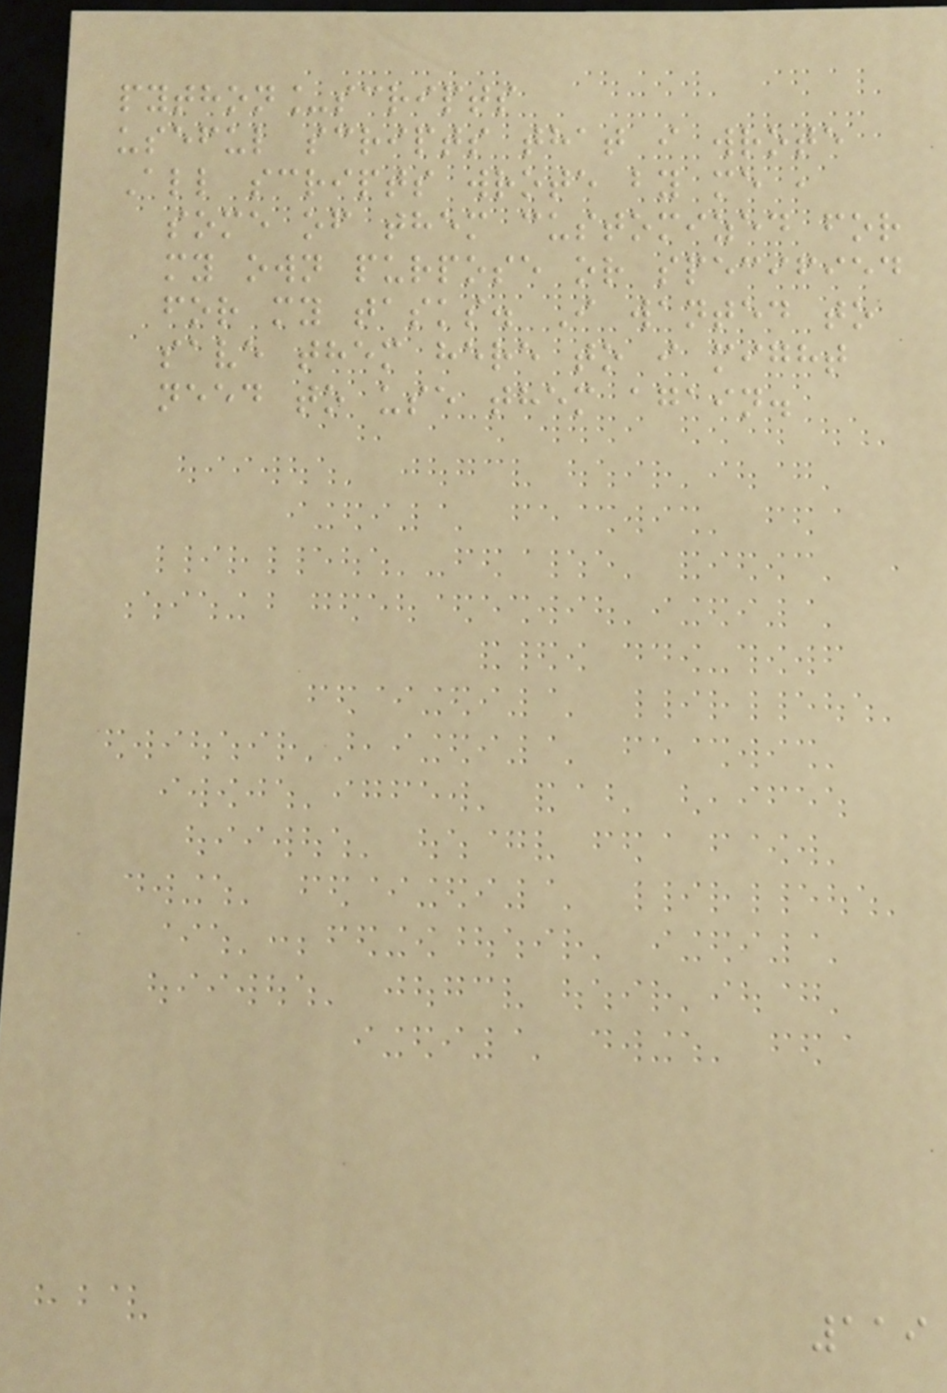python_scripts
useful scripts that i wrote
All scripts wrote by me ,
some of them customized for
my own purpose or specified
for my tasks. I wanted to
save them here to i might
need to use them again.
119
